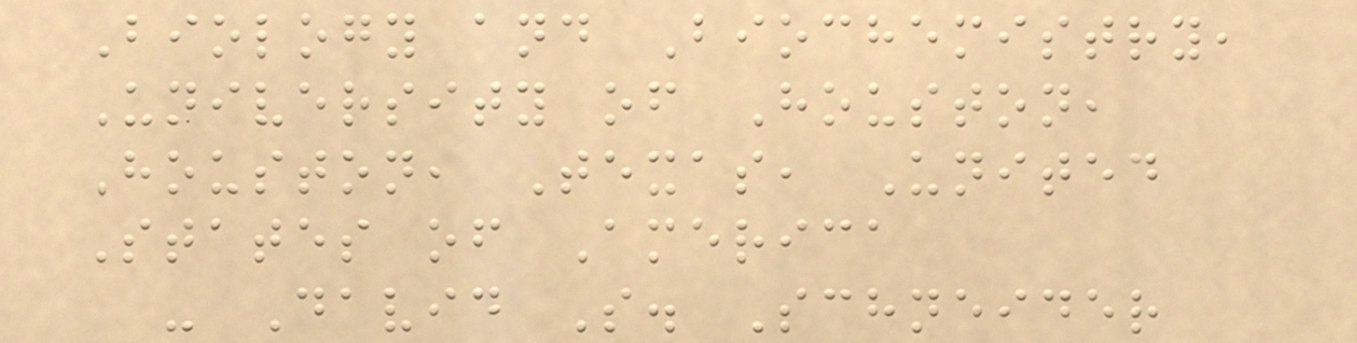Biology and Biochemistry,
University of Houston,
Houston, Texas, United
States of America
- David S. Schneider
